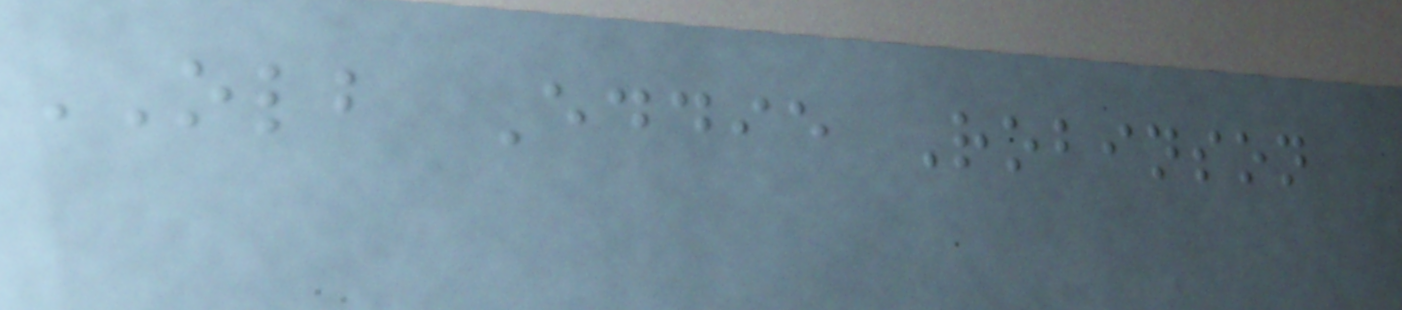OLB Eddie Robinson
